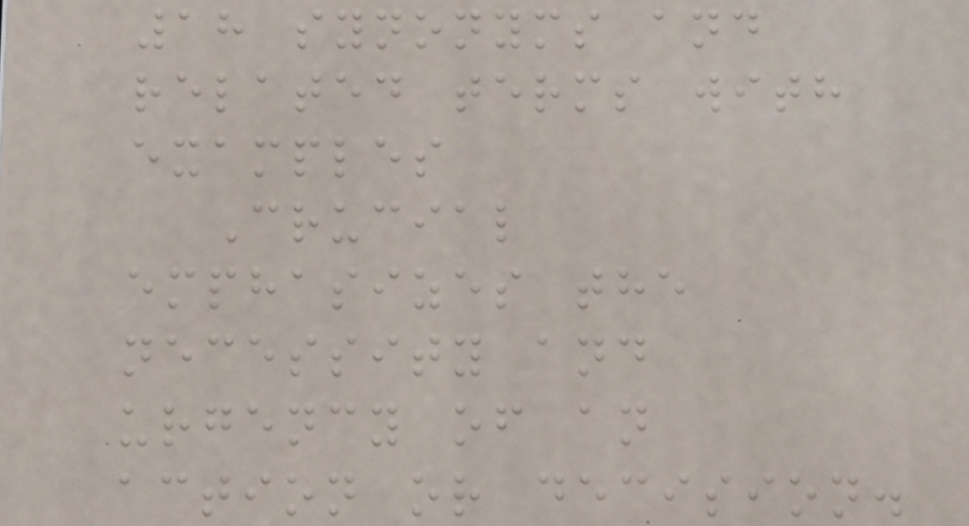18 synonyms and
related terms with
examples
Crucial
emphasizes the
necessity and
urgency of an
action or decision.
